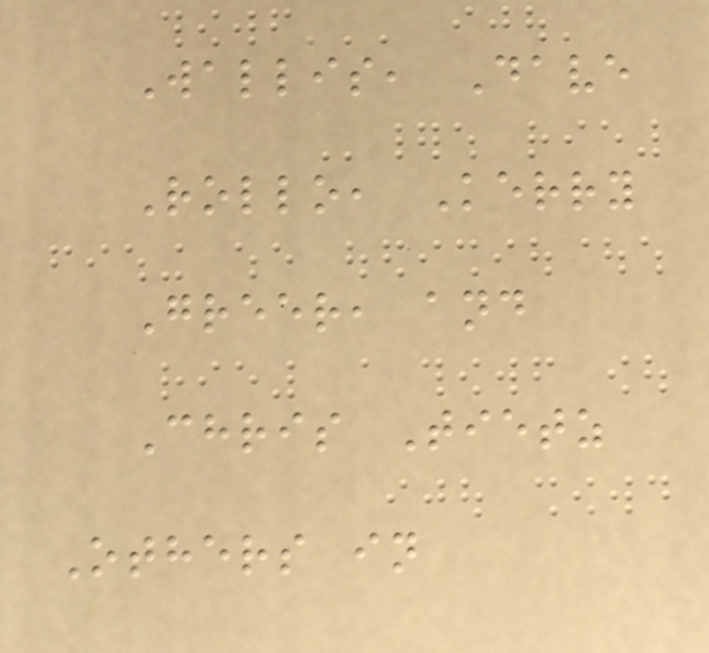Wallis, Dave
Rollo, Kerry
Greer, and
Chris Tietz
Others in
